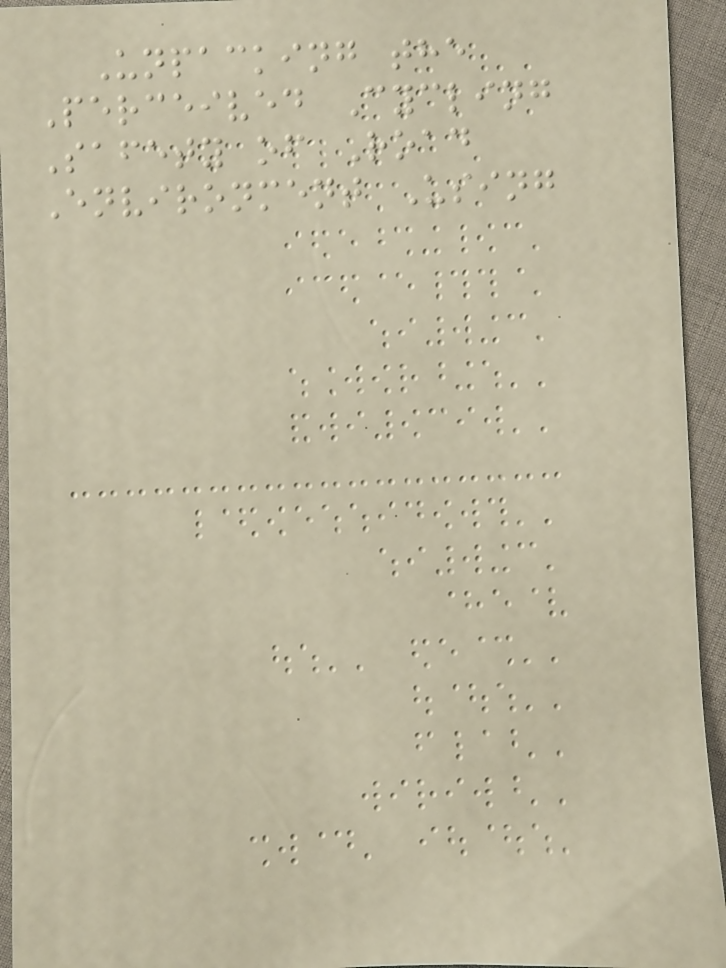Unpacking the
Perceived Cycling
Safety of Road
Environment Using
